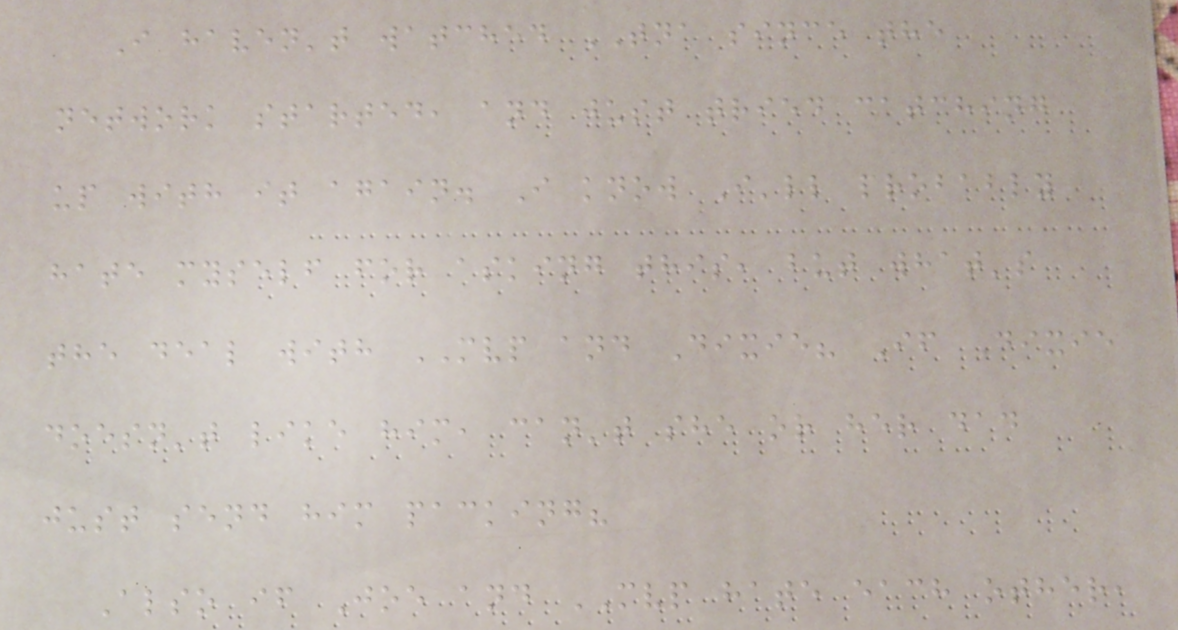I haven't watched TNA since the
network started, and just tried catching
up with it again. I know I'll probably
hate myself for asking this, but what's
the deal with MVP and Dixie? If Dixie
doesn't like him, can't she or her dad
just send him packing?
Also if Joe and MVP hate each other,
